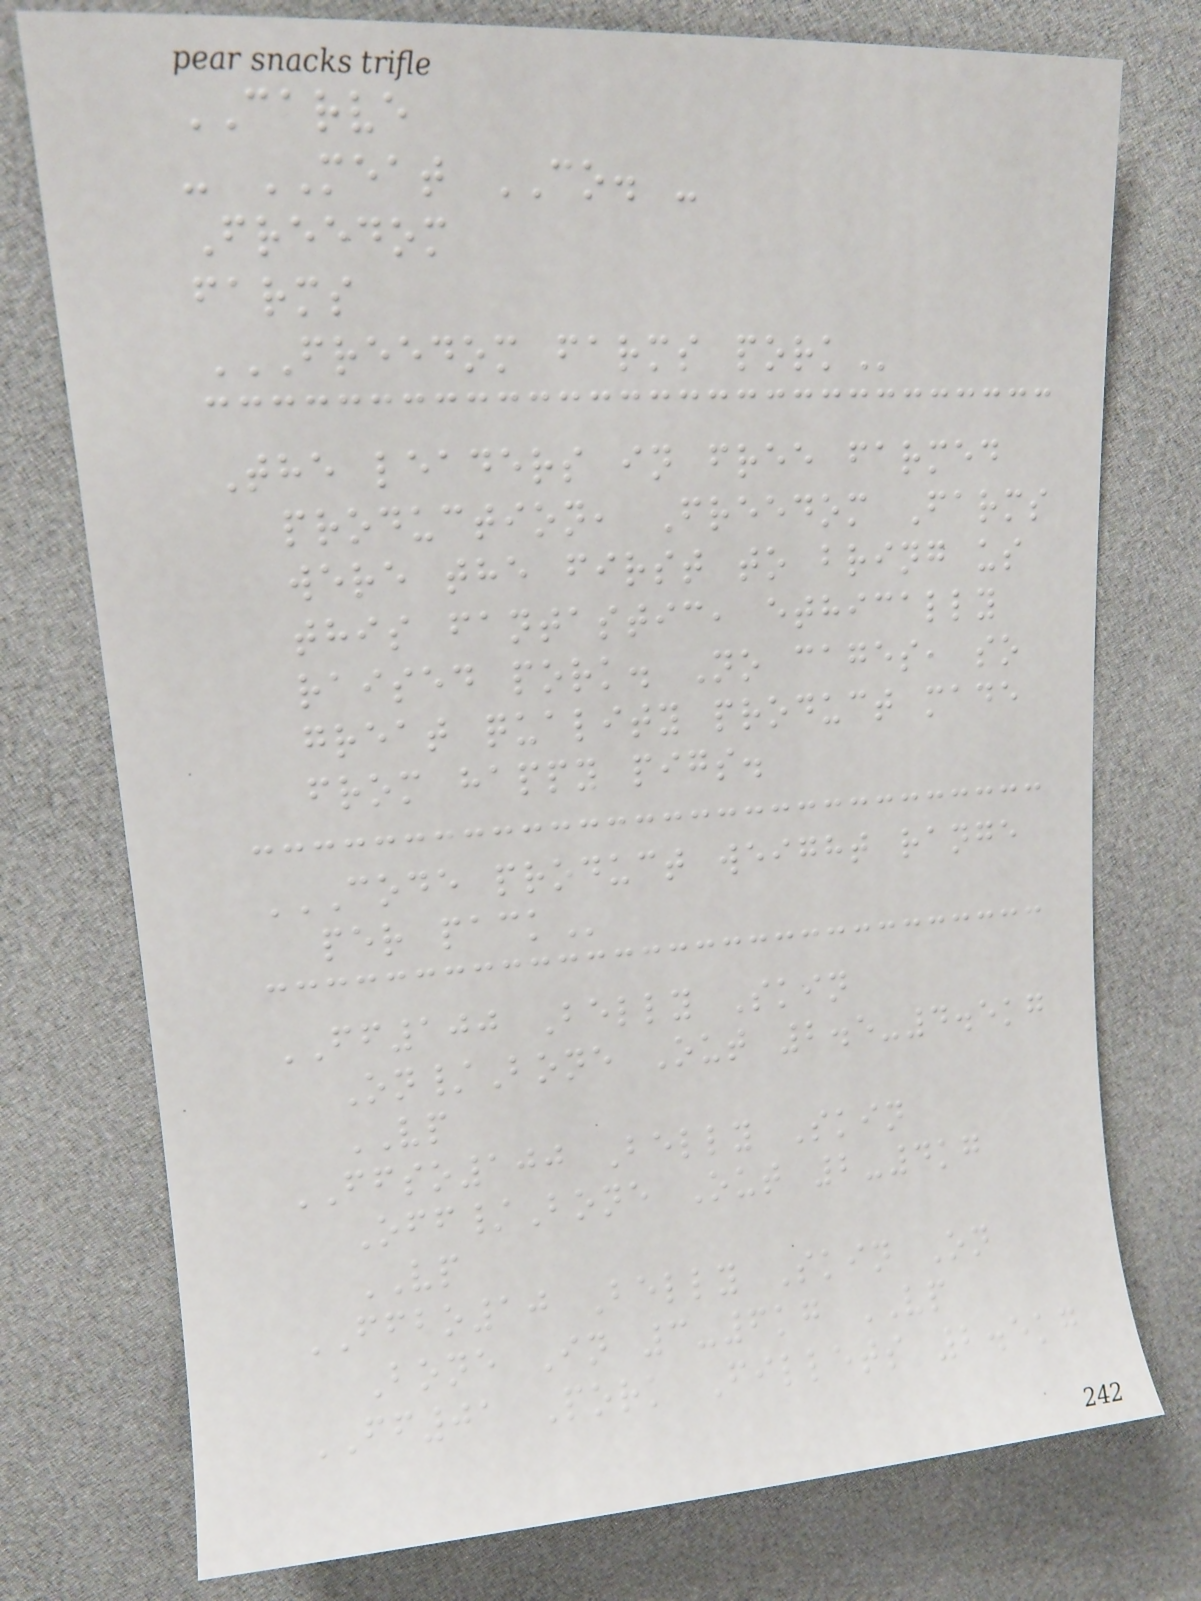CARVE
- MEAT CO. -
Freedom
farms
FREEDOM FARMS PORK
The leaders in free farmed
production, Freedom Farms
were the first to bring us
this fantastic, ethically
raised pork. No cages, so
great quality product made
from happy pigs.
CODE PRODUCT WEIGHT RANGE
PER PACK
FF100 Belly Skin
On/Bone Out 2.5-4.5kg
VP
FFSO100 Belly Skin
Off/Bone Out 2-4kg
VP
FFBO10 Belly Skin On
Bone In 3-6kg VP
FF01 Pork Fillets 2.5kg
